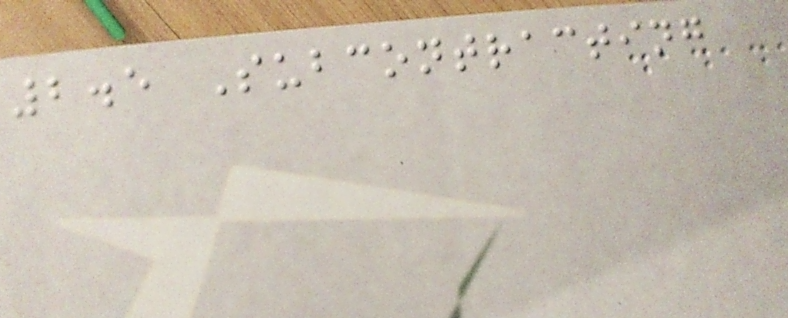2.5 Subcontracting
